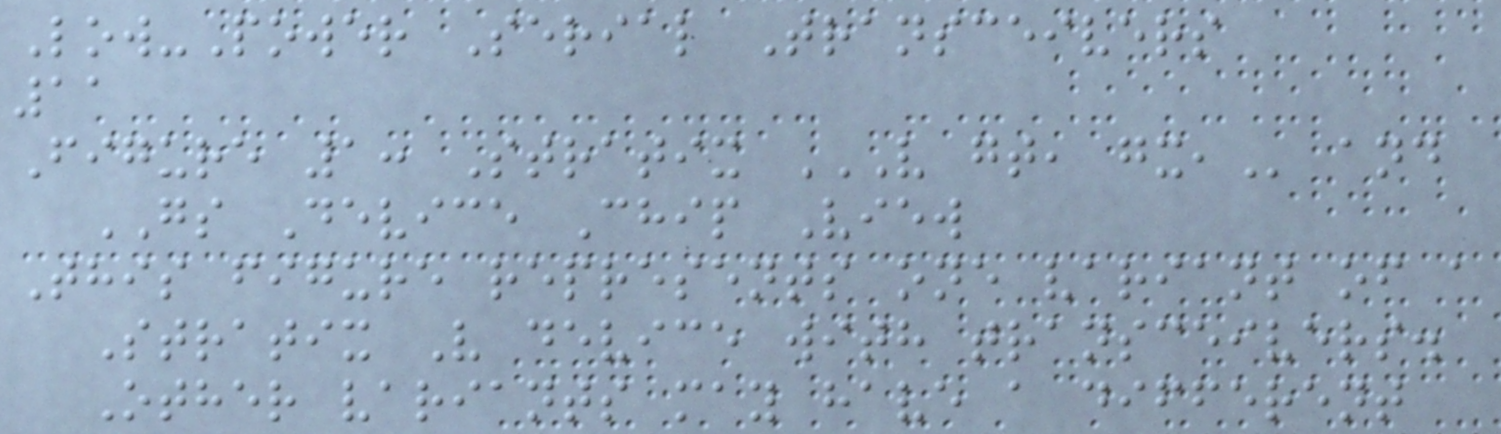Low-Power Serial Transceivers
11
Figure 1: Stratix V GT, GX, and
GS Device Chip View
This figure represents one variant of a
Stratix V device with transceivers.
Other variants may have a different
